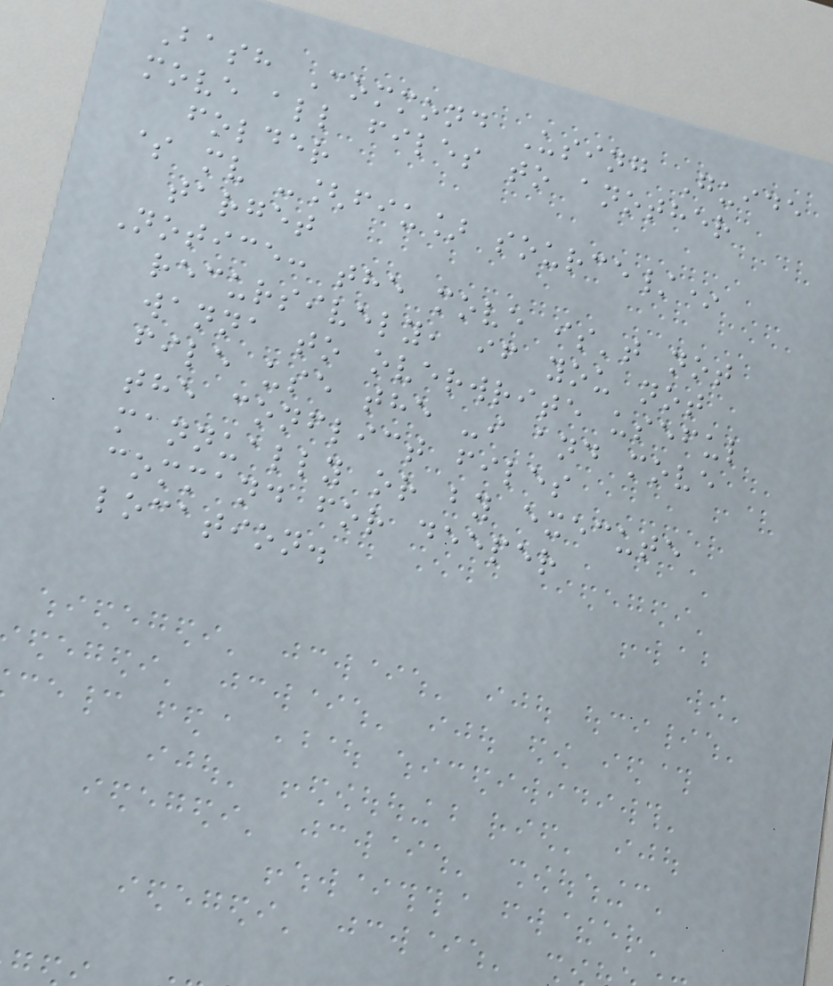Bash Commond Using Guide
move all files to another
folder
$ mv -[fiu] source/*
target
Notice: the move is't not
recursively, if you not
wanna to overwrite useful
file use the -i and move
the conflict files
mannually or by execute
command for deeper
location.
